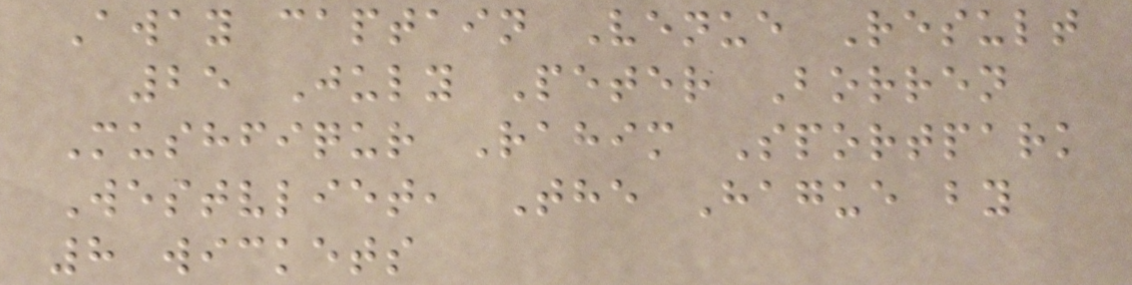Away captain Venue Result
25 July Peter Borren
Mushfiqur Rahim Sportpark
Westvliet, The Hague by
8 wickets
